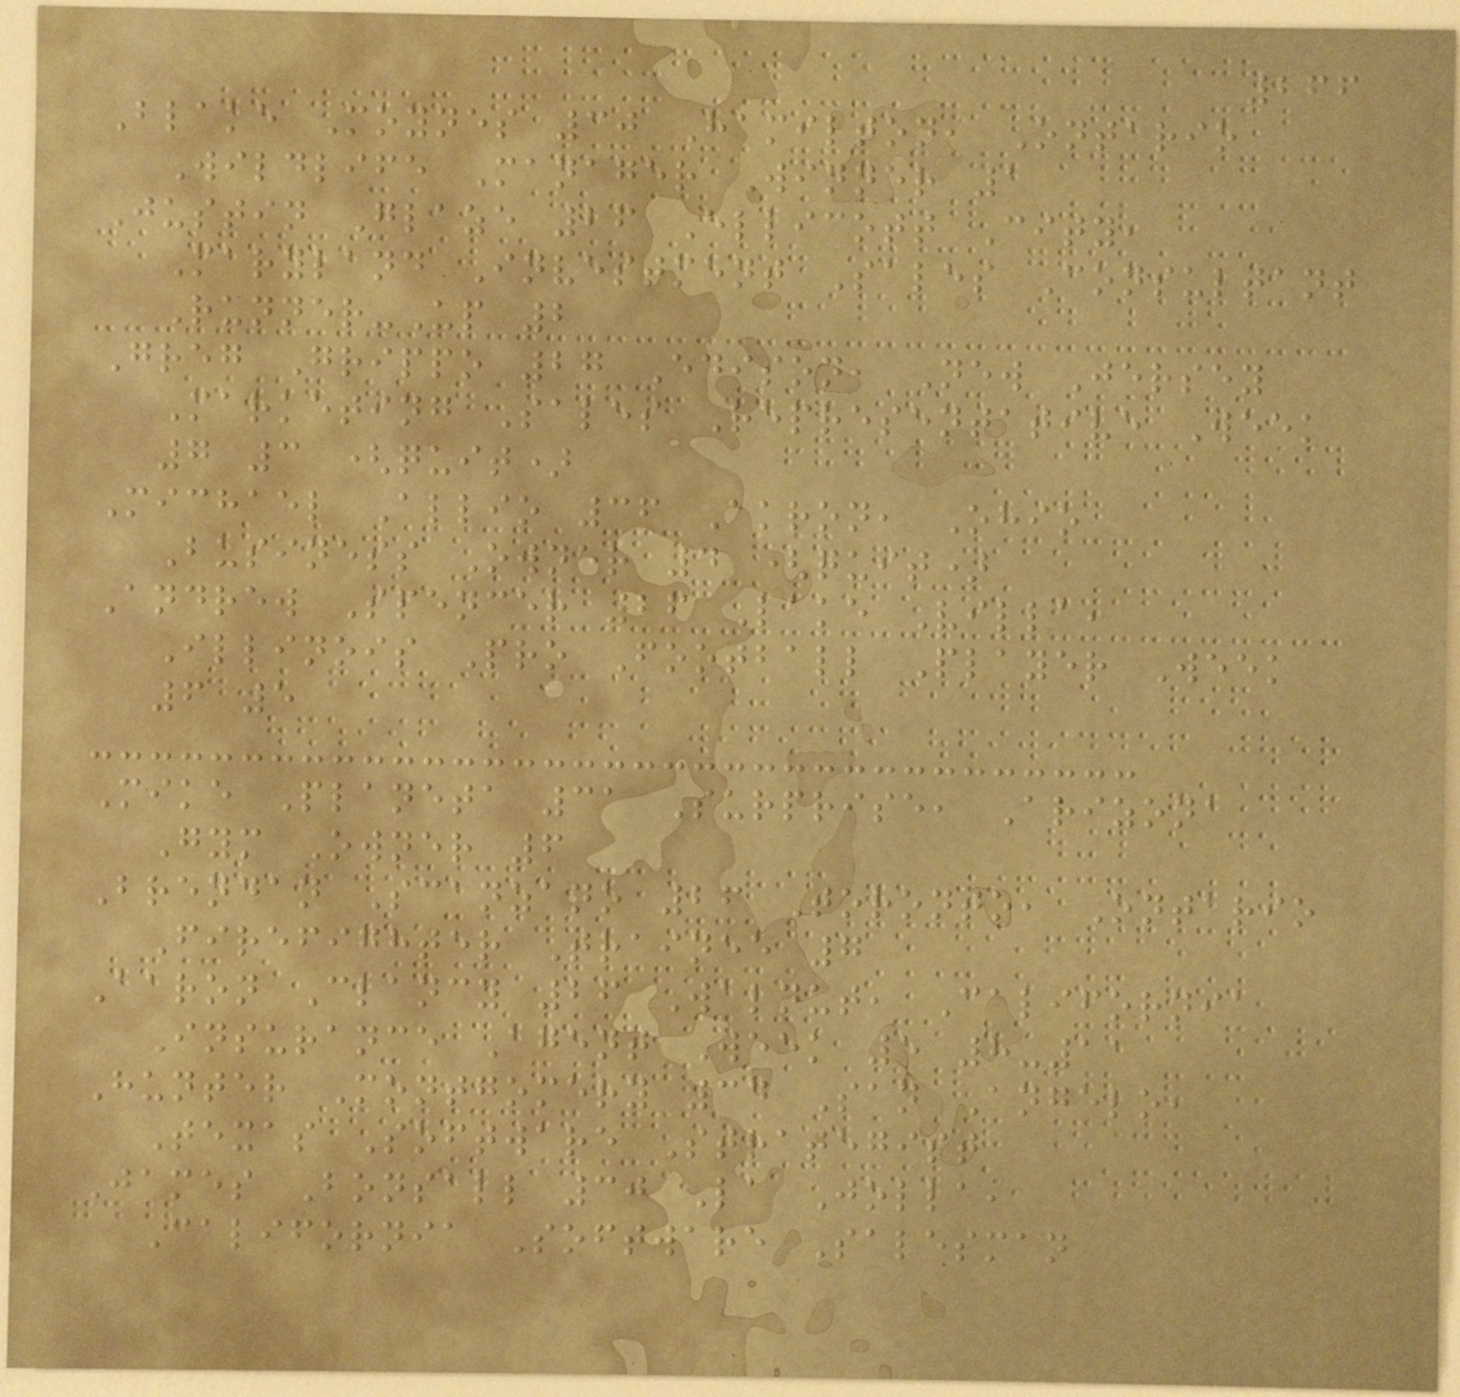266
Blake Moynes 30 Hamilton, Ontario
Wildlife Manager Winner 1
Justin Glaze 26 Ellicott City,
Maryland Investment Sales Consultant
Runner-Up 2
Greg Grippo 27 Edison, New Jersey
Marketing Sales Representative Week
7 3 (quit)
Michael Allio 36 Akron, Ohio
Business Owner 4 (quit)
Andrew Spencer 26 Lake Villa,
Illinois Pro Football Player Week
6 5
Mike Planeta 31 Surprise, Arizona
Gym Owner 6
Brendan Scanzano 26 Toronto, Ontario
Firefighter Trainee 7
Aaron Clancy 26 Walnut, California
Insurance Agent Week 5 8-11
Hunter Montgomery 34 San Angelo,
Texas Software Strategist
James Bonsall 30 La Jolla,
California Software Salesman
